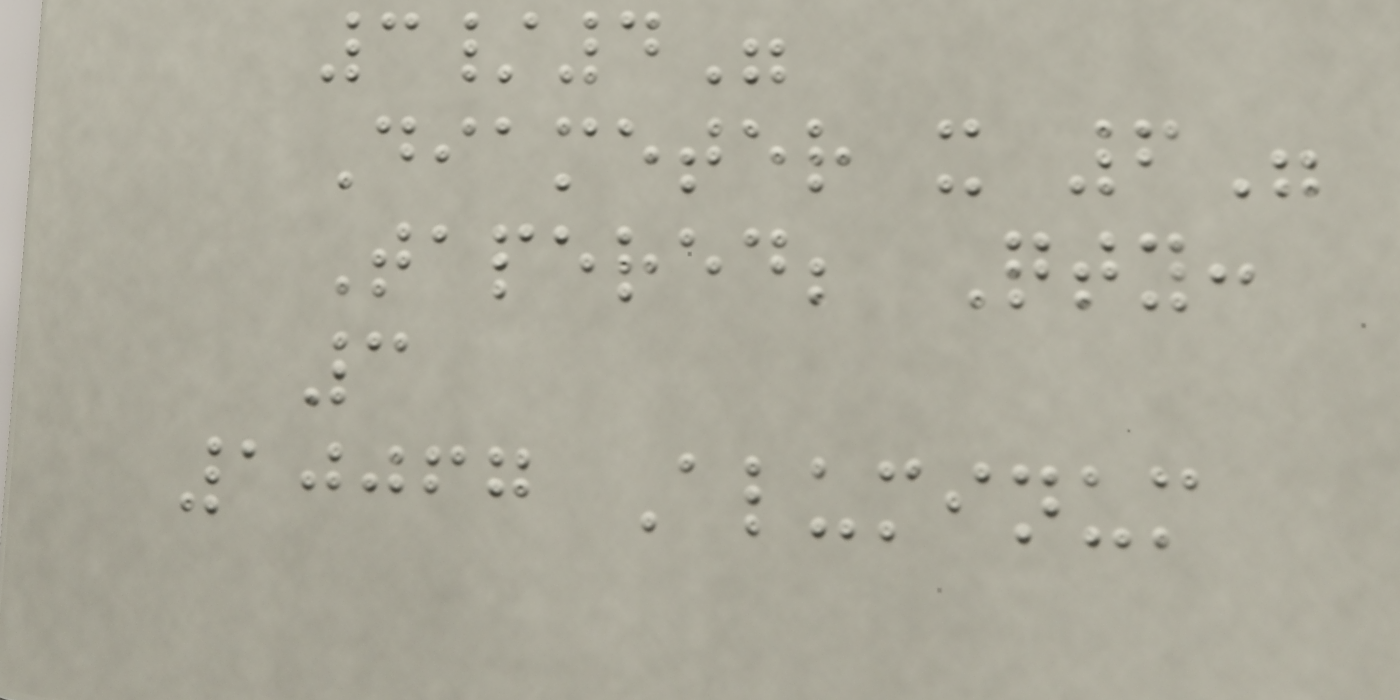3/4"
Diameter x 6"
Tapered; Qty:
3
10067 Aluminum
